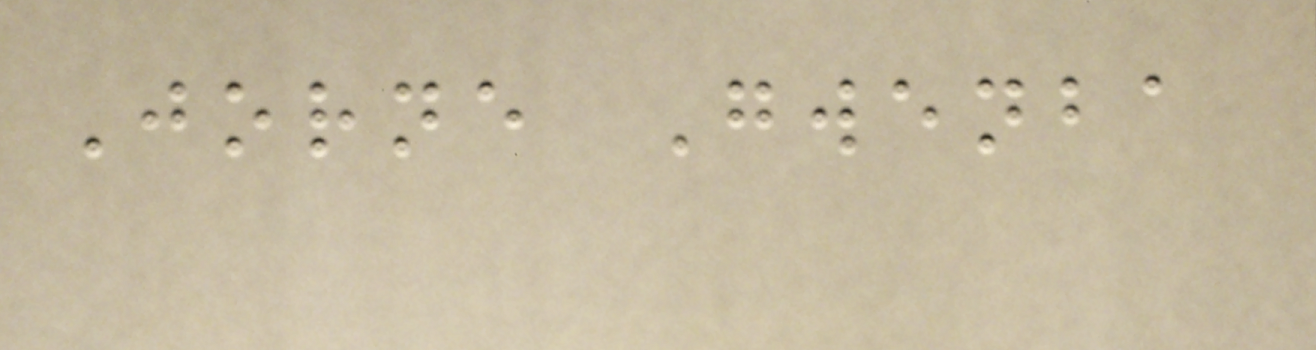Jorne Gwenba
